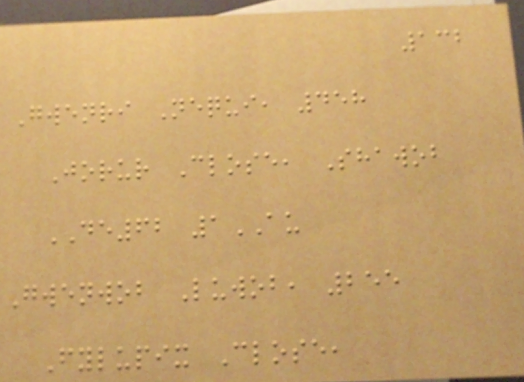132
Gwenri Nequi, 458
Jorur Close, Shawob
DE62 1AU
Gwenwob Luwob, 255
Fylupix Close,
